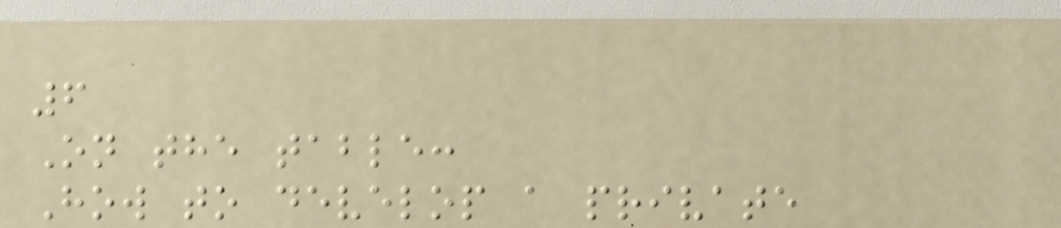6
On the table:
How to develop a private
